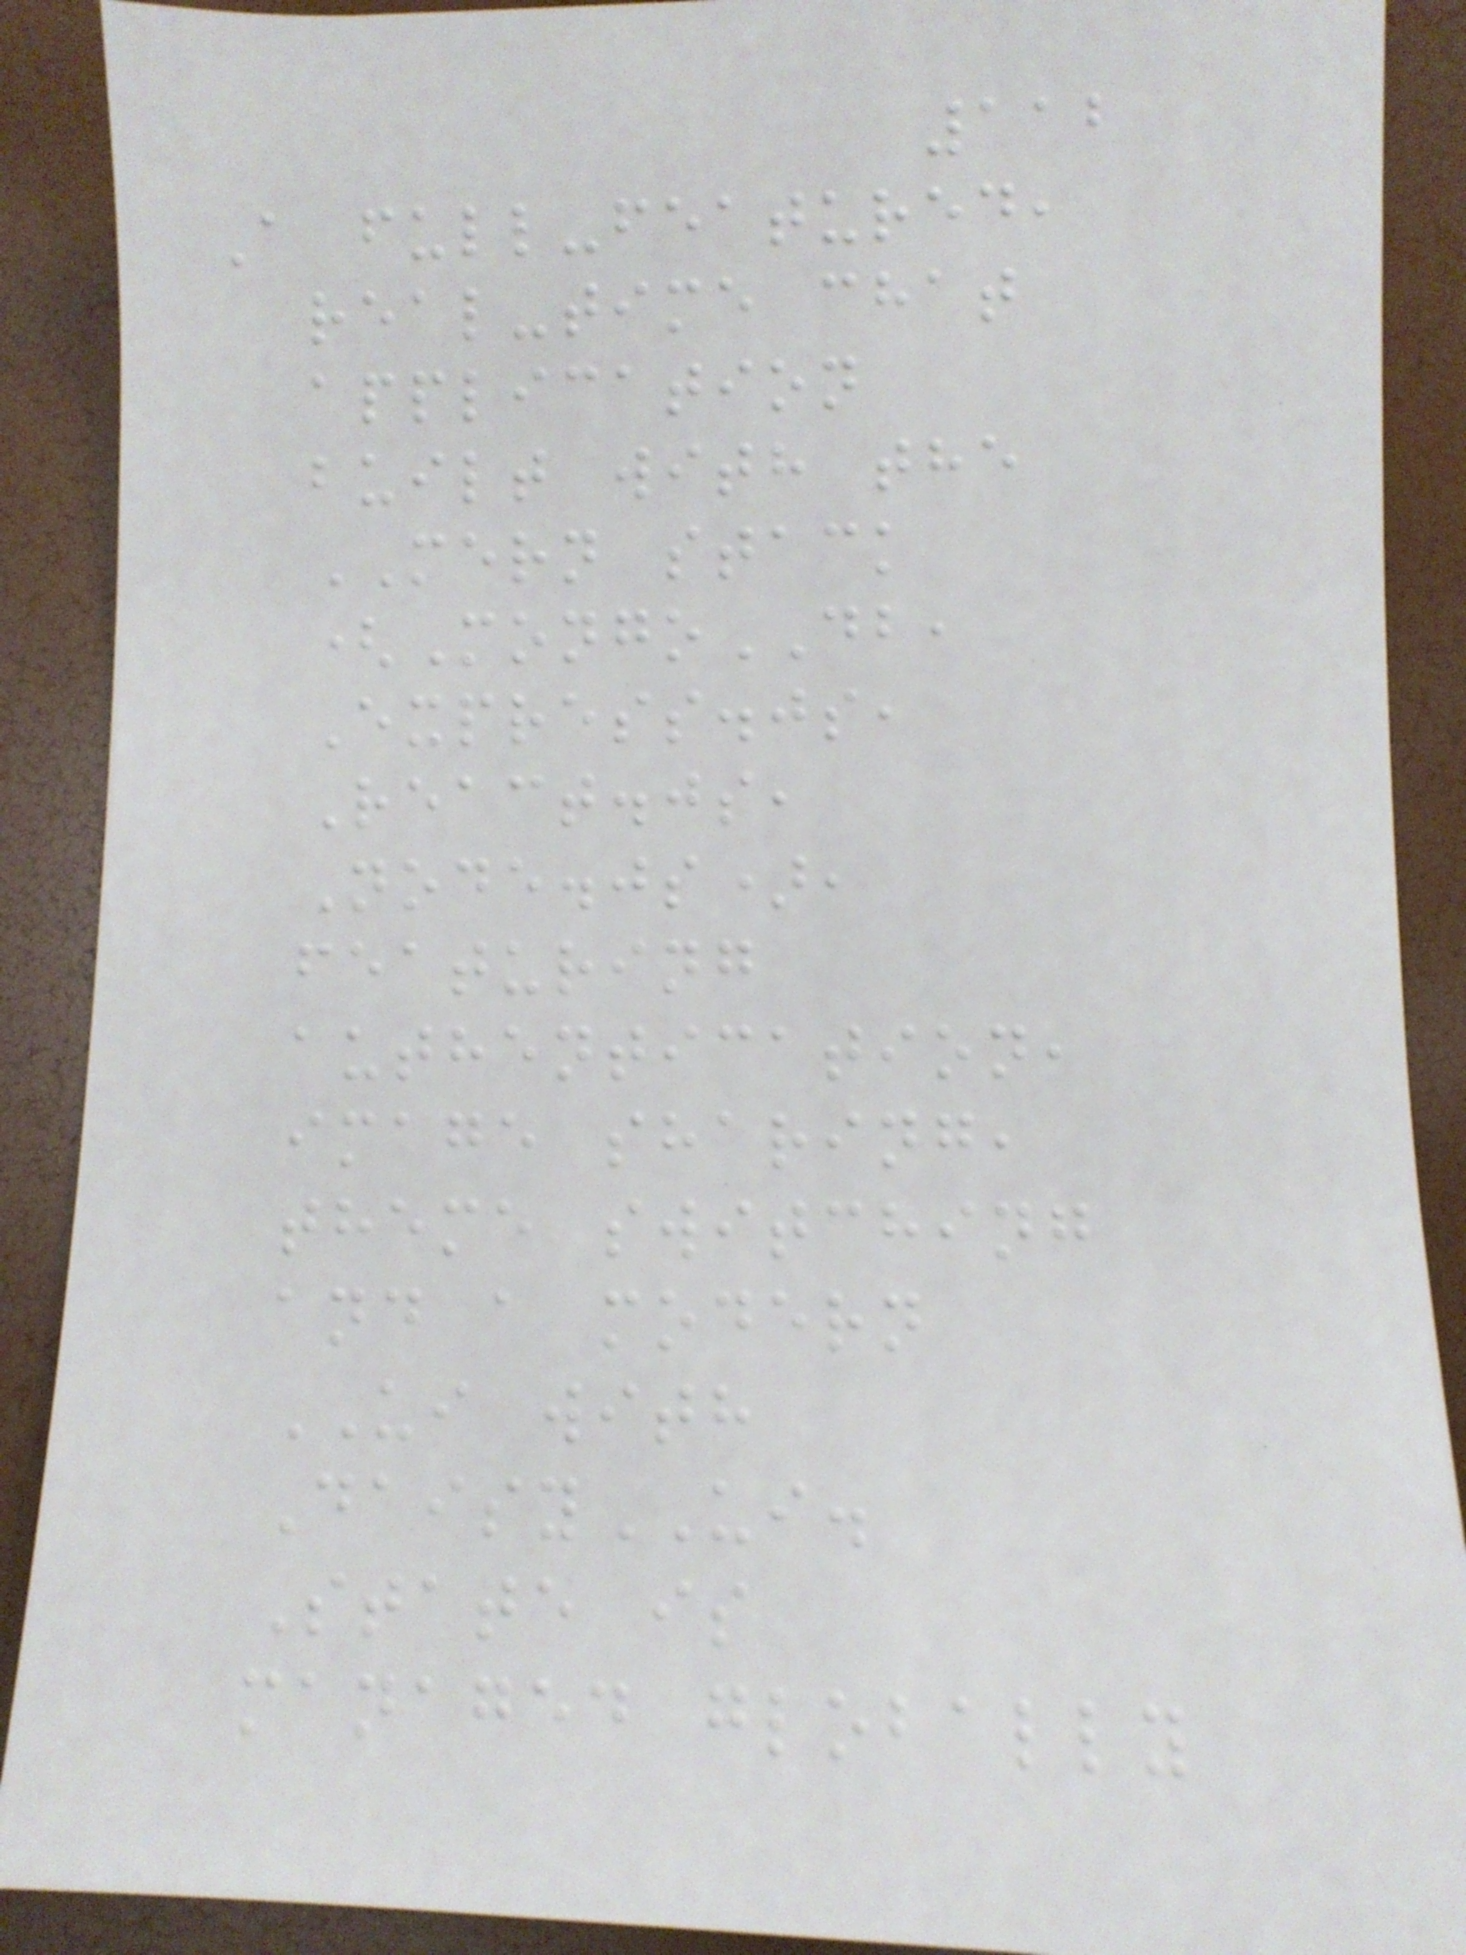112
A full-featured,
real-time chat
application
built with the
MERN stack
(MongoDB,
Express.js,
React.js,
Node.js),
featuring
authentication,
image sharing,
theme switching
and a modern
UI with
DaisyUI.
State is
managed globally
